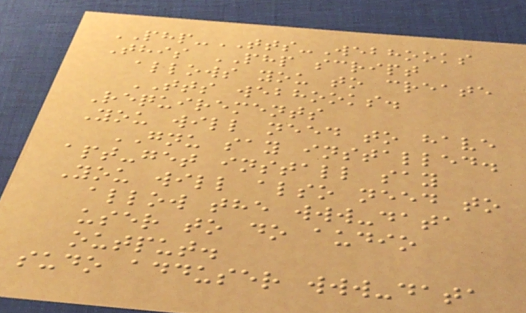PHP-TTS-Webhooks
This PHP script
allows you to create
TTS webhooks.
Requirements
You will need to have
GNU say installed.
apt-get install say
You will also need to
allow the www-data
user to do audio
output.
sudo adduser www-data
